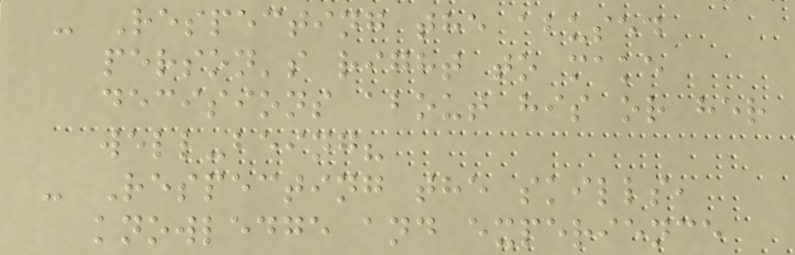- Respecting the abused
person's right to make
decisions about his or her
well-being?
- Respecting the skills,
knowledge and experience
